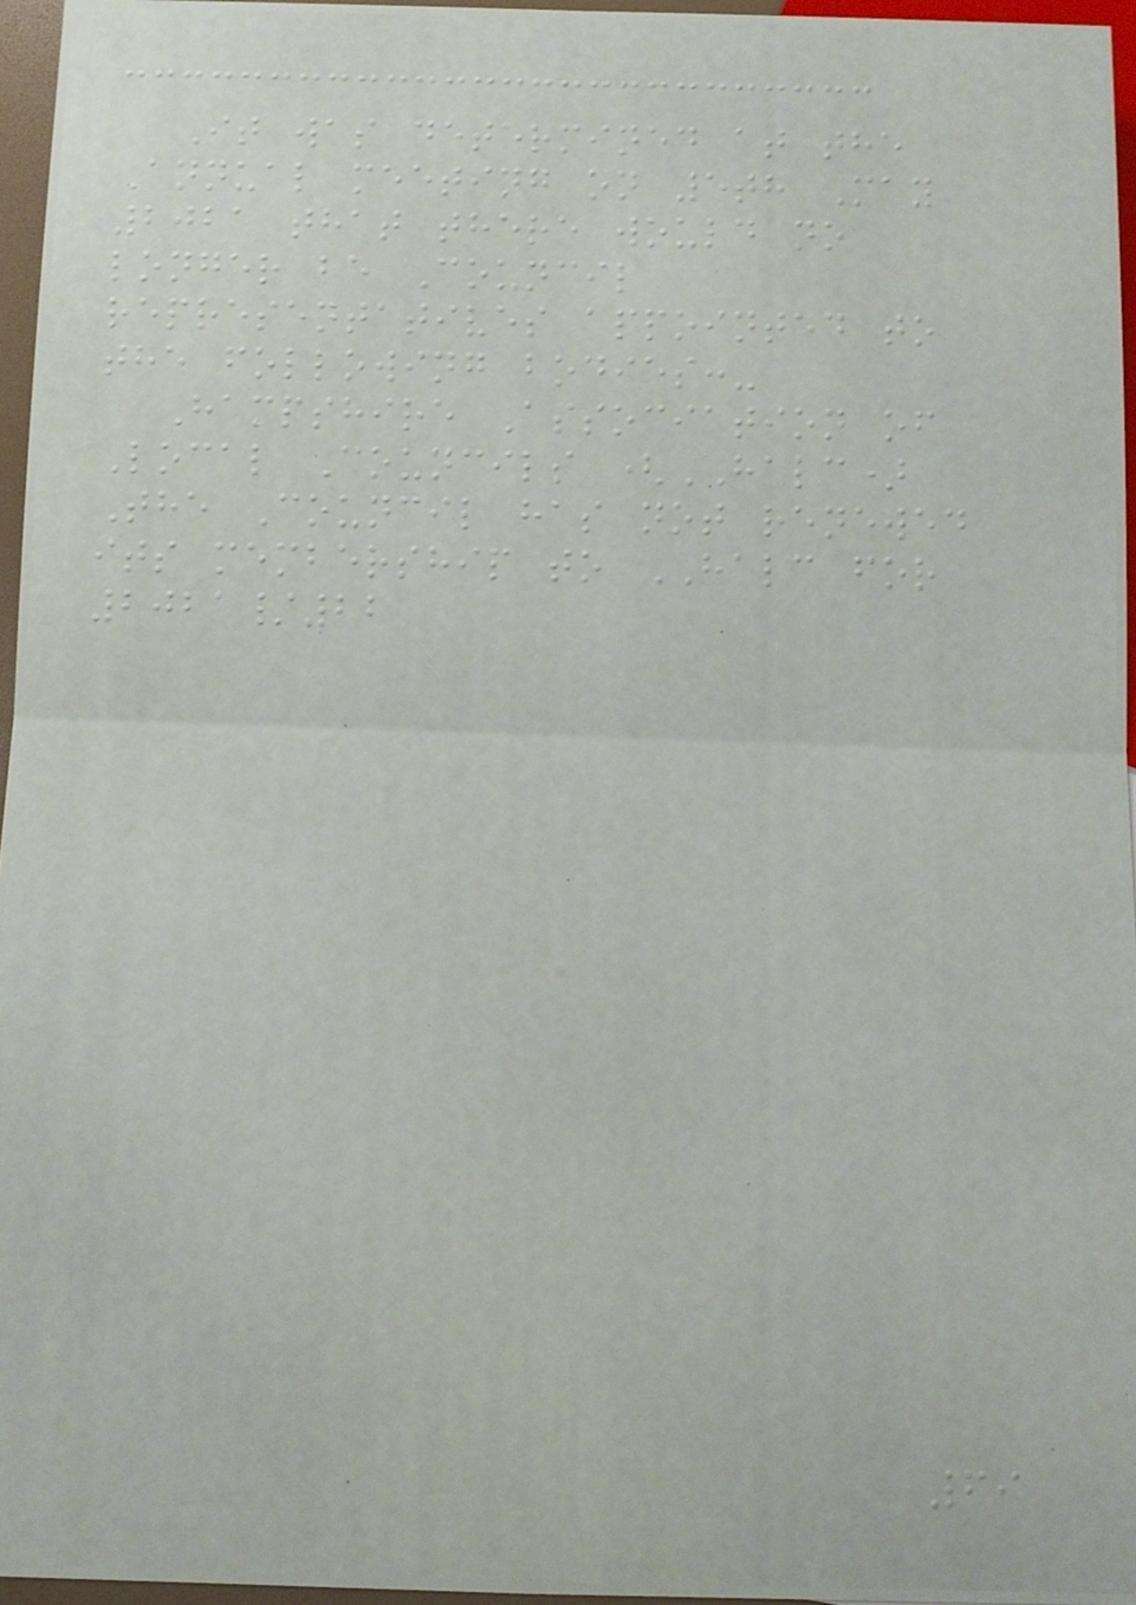It was determined at the
Annual meeting on 5th May
2021 that there would no
longer be Council
representatives appointed to
the following bodies:-
Hampshire Association of
Local Councils (HALC)
The Council has not renewed
its membership to HALC for
2021/22
69
